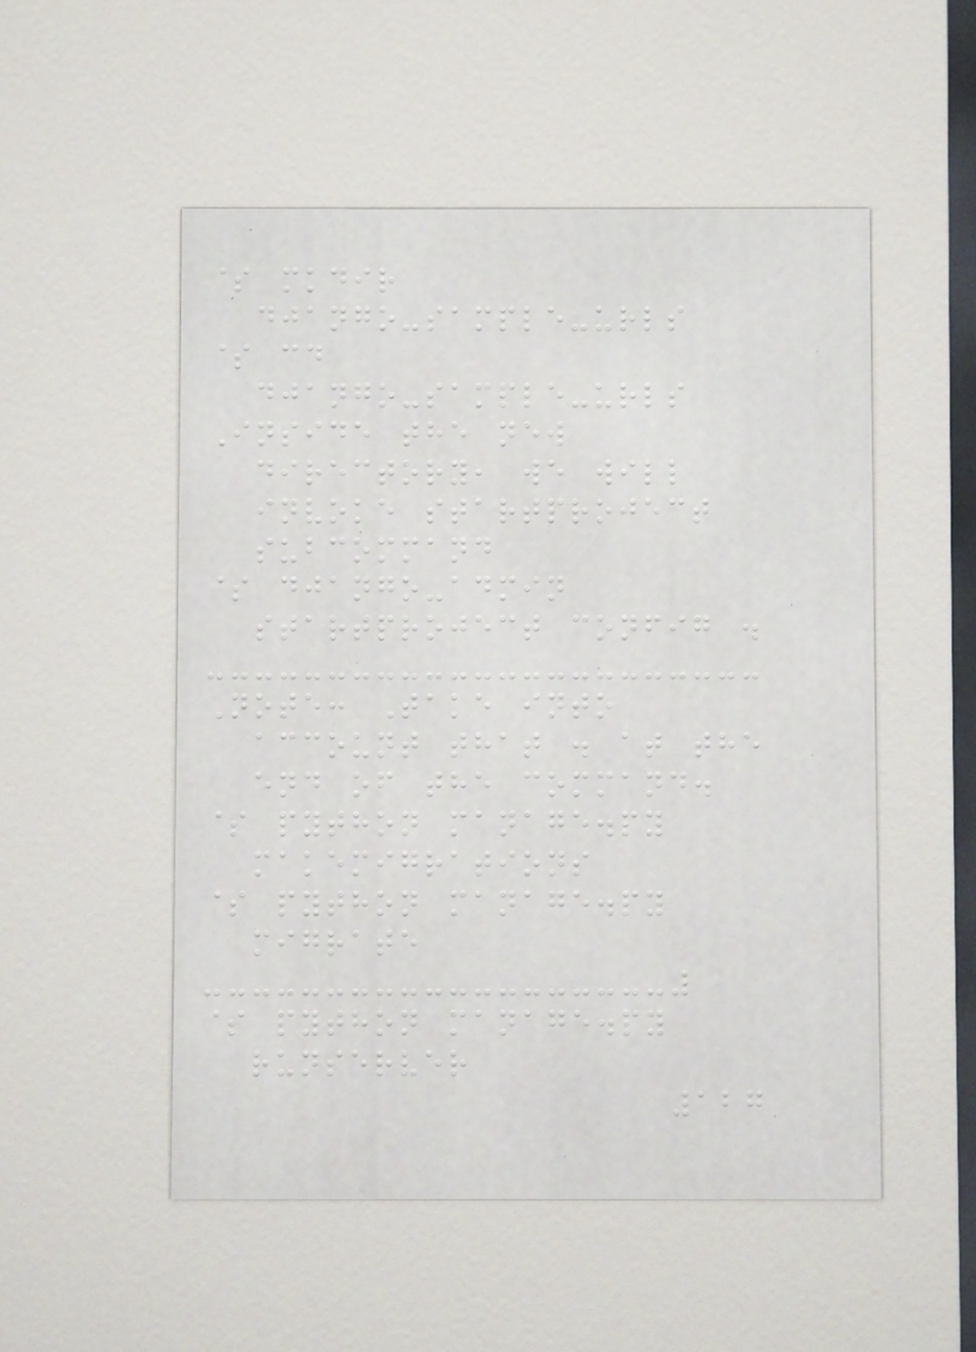$ mkdir
django-sample-urls
$ cd
django-sample-urls
Inside the new
directory, we will
invoke startproject
subcommand
$ django-admin
startproject config .
Note: Take into
account that . at the
end of the command.
$ python manage.py
makemigrations
$ python manage.py
migrate
$ python manage.py
runserver
127
